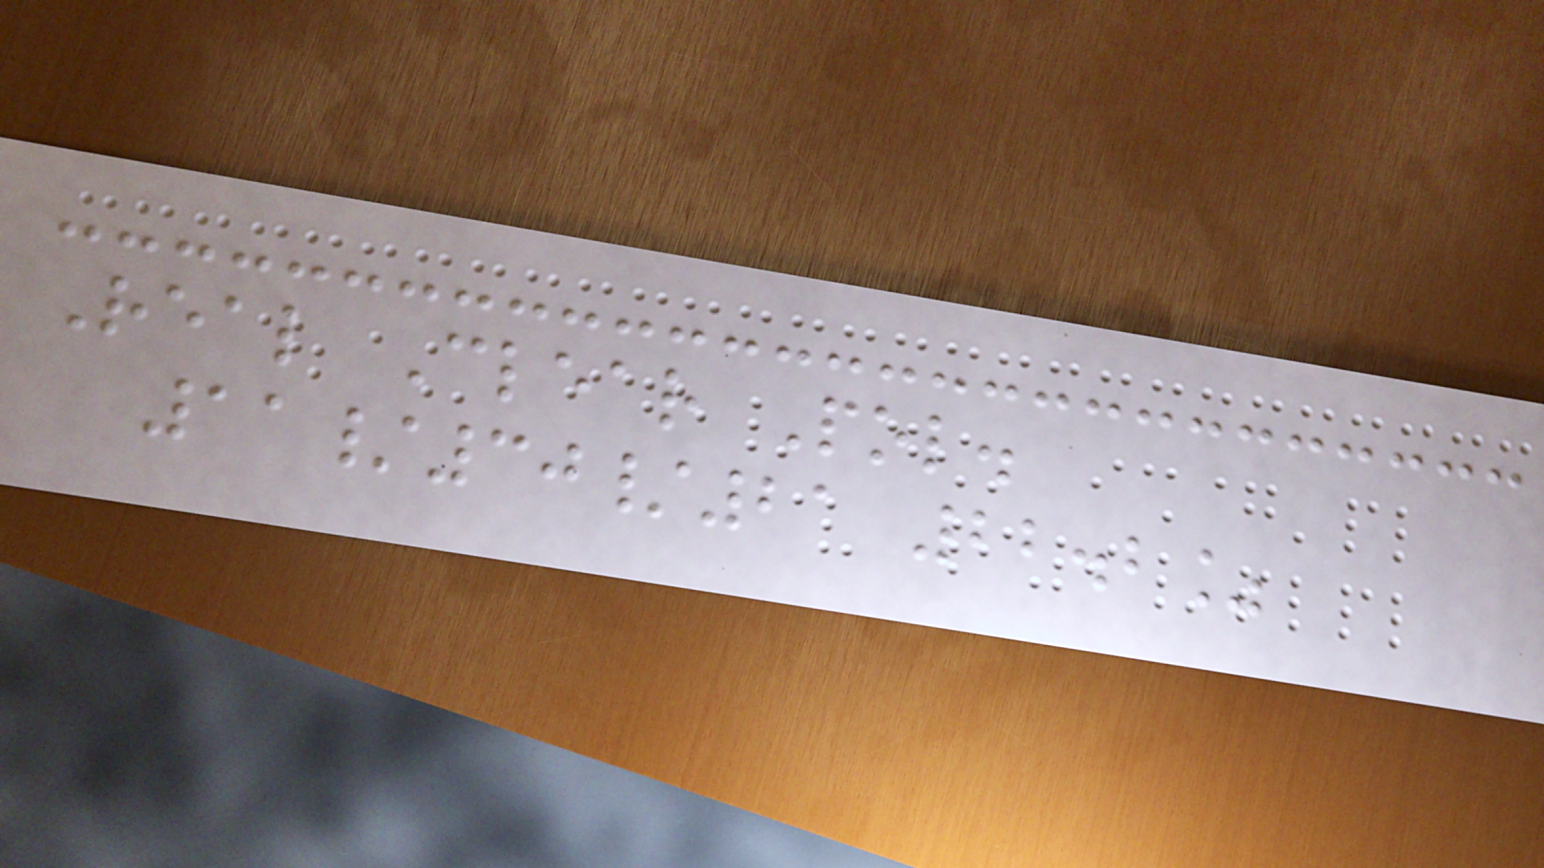Real Clear Pol.
11/30/21 22.2%
